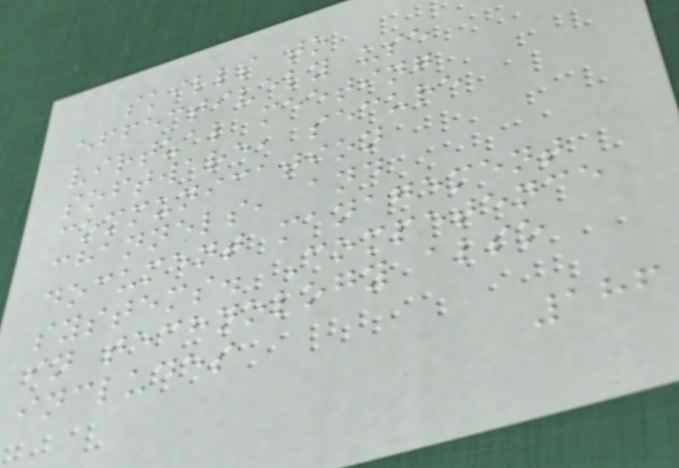skills to
effectively use
virtual meeting
software, secure
communication
channels, and
document management
systems. Competence
in technology also
includes
186
